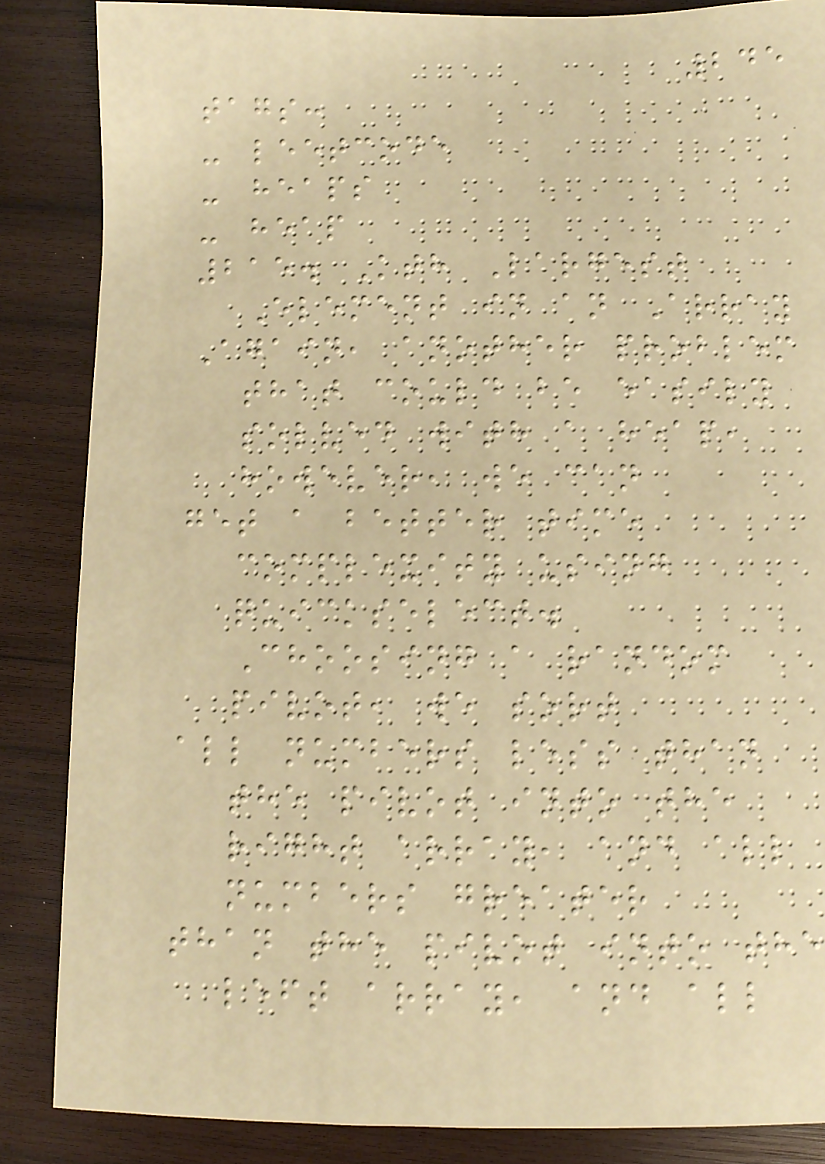245
tags:
- leetcode
- heaps
- heap
215. Kth Largest
Element in an Array
Again, another problem
that could be easily
solved with a heap,
however, we can
get a better time
complexity using
quickselect.
Choosing a random
pivot, we sort
all numbers less than
the pivot into the
right array, and all
numbers greater
than the pivot into the
left array, and all
